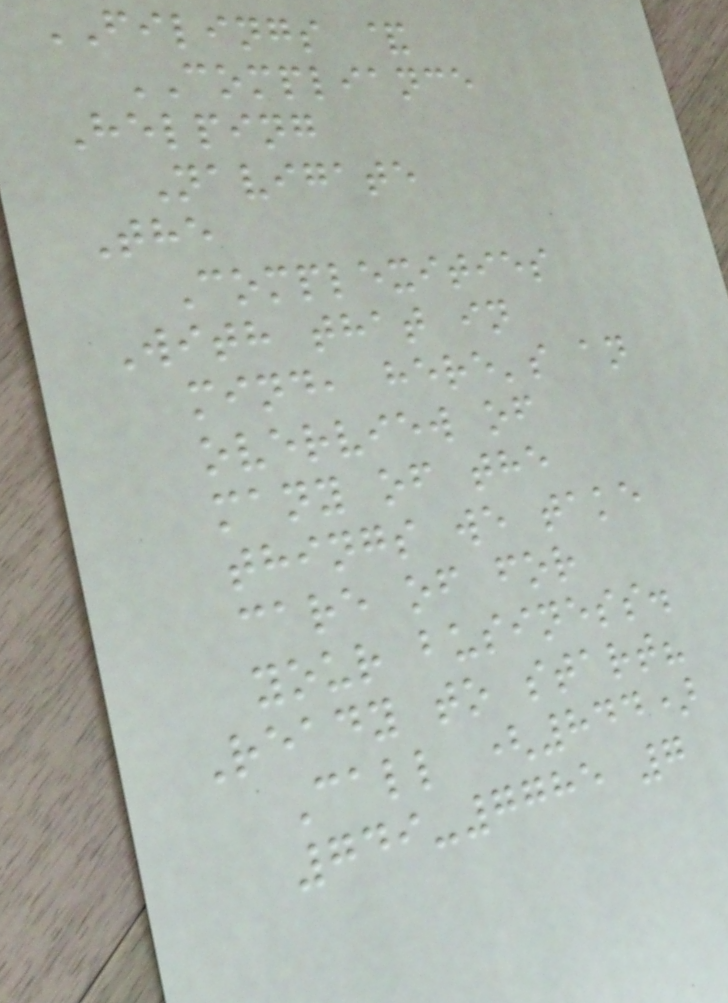FILINGS &
COMPLIANCE
Helping
Navigate
The
Complexities
With that in
mind, here's an
overview of
many of the
things we take
care of for
your business.
Ready to start?
Call (844)
749-7785 7
